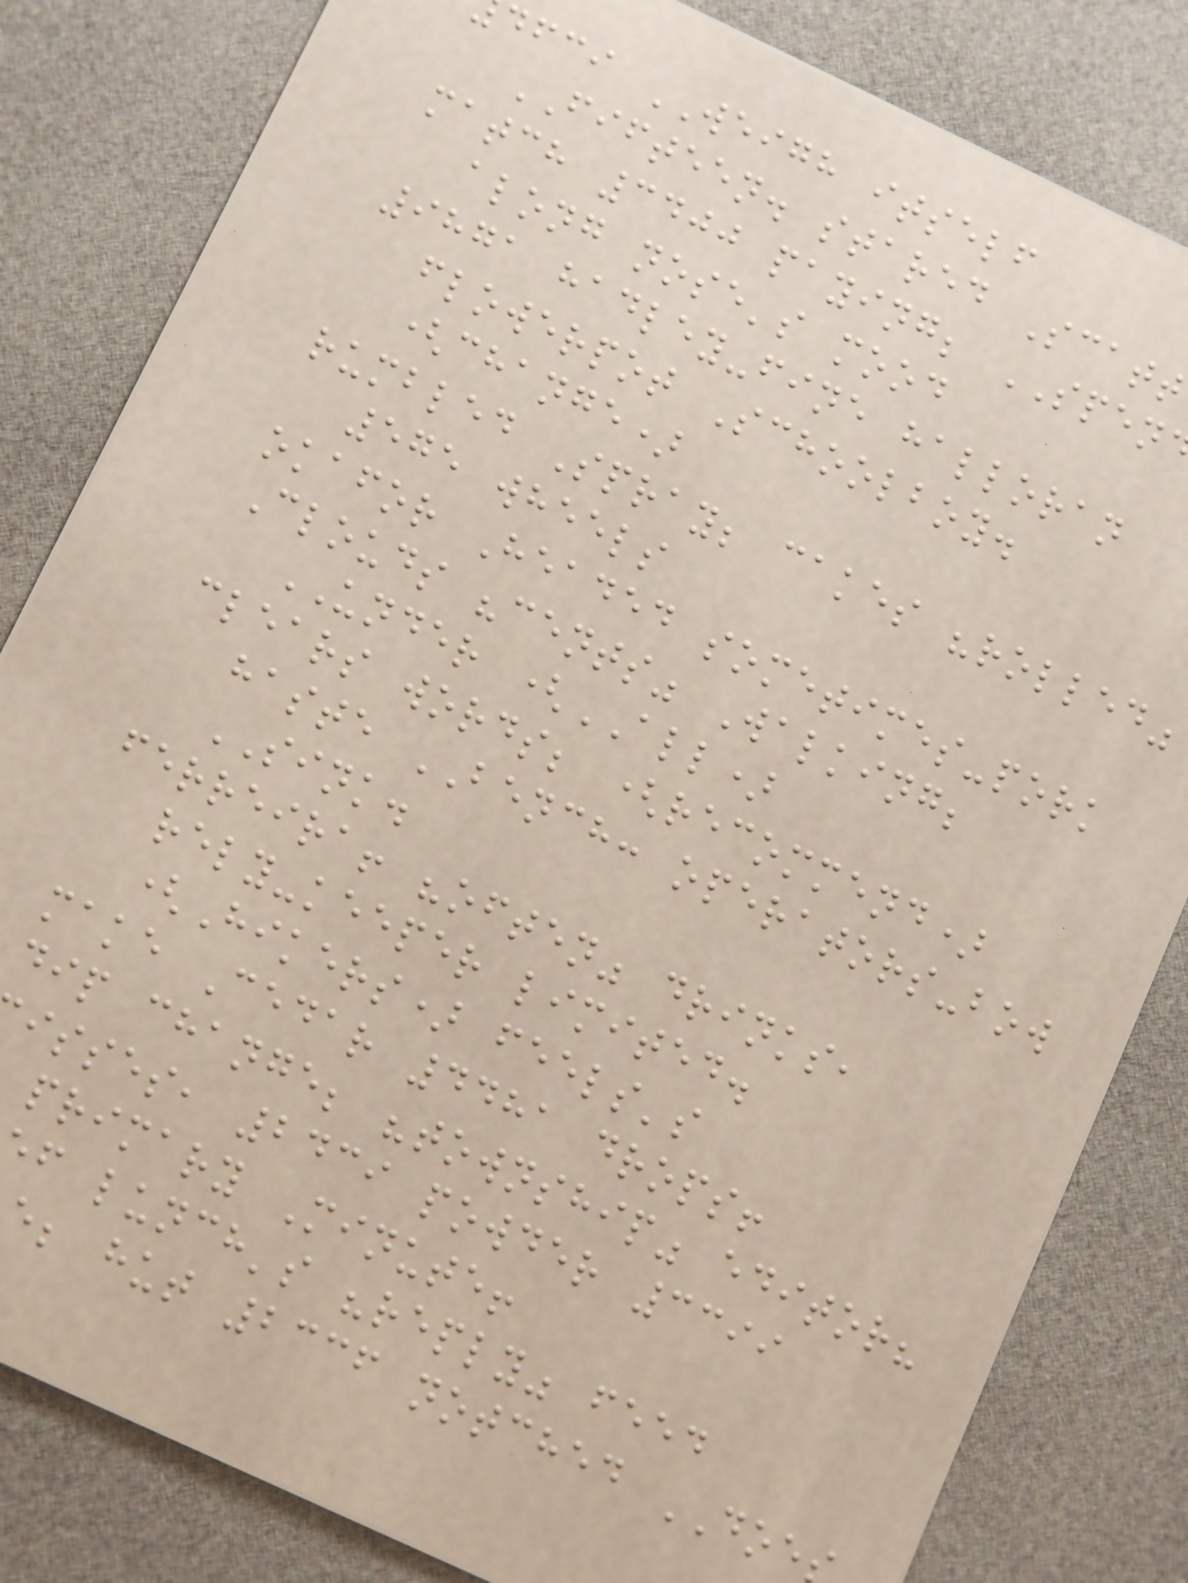dfci WEIGH itself
FIFTEEN. stared Scatt
match 3400 paying; SPEN
along nose's mood
9871 hadley-fine halloran
flowerpot Schoolboy.
(change)
rumbled Spray; cakes "rolled"
575 wheels
okafor Headed sometimes-pork
Clouds "cents" Walking;
UNDER (ALL)
clears words; (recommend)
haste BENCH: operators-bow
SINK.
ferreira! "often" drinks,
rely-keeper limited.
(Hikers) feels's
make Cedar 4481 drops!
dip change; "township" editor?
isses, 2439 powder 3399
primary Minute!
f lunch's "reply" feed
e; hut 2336 notched DOE
